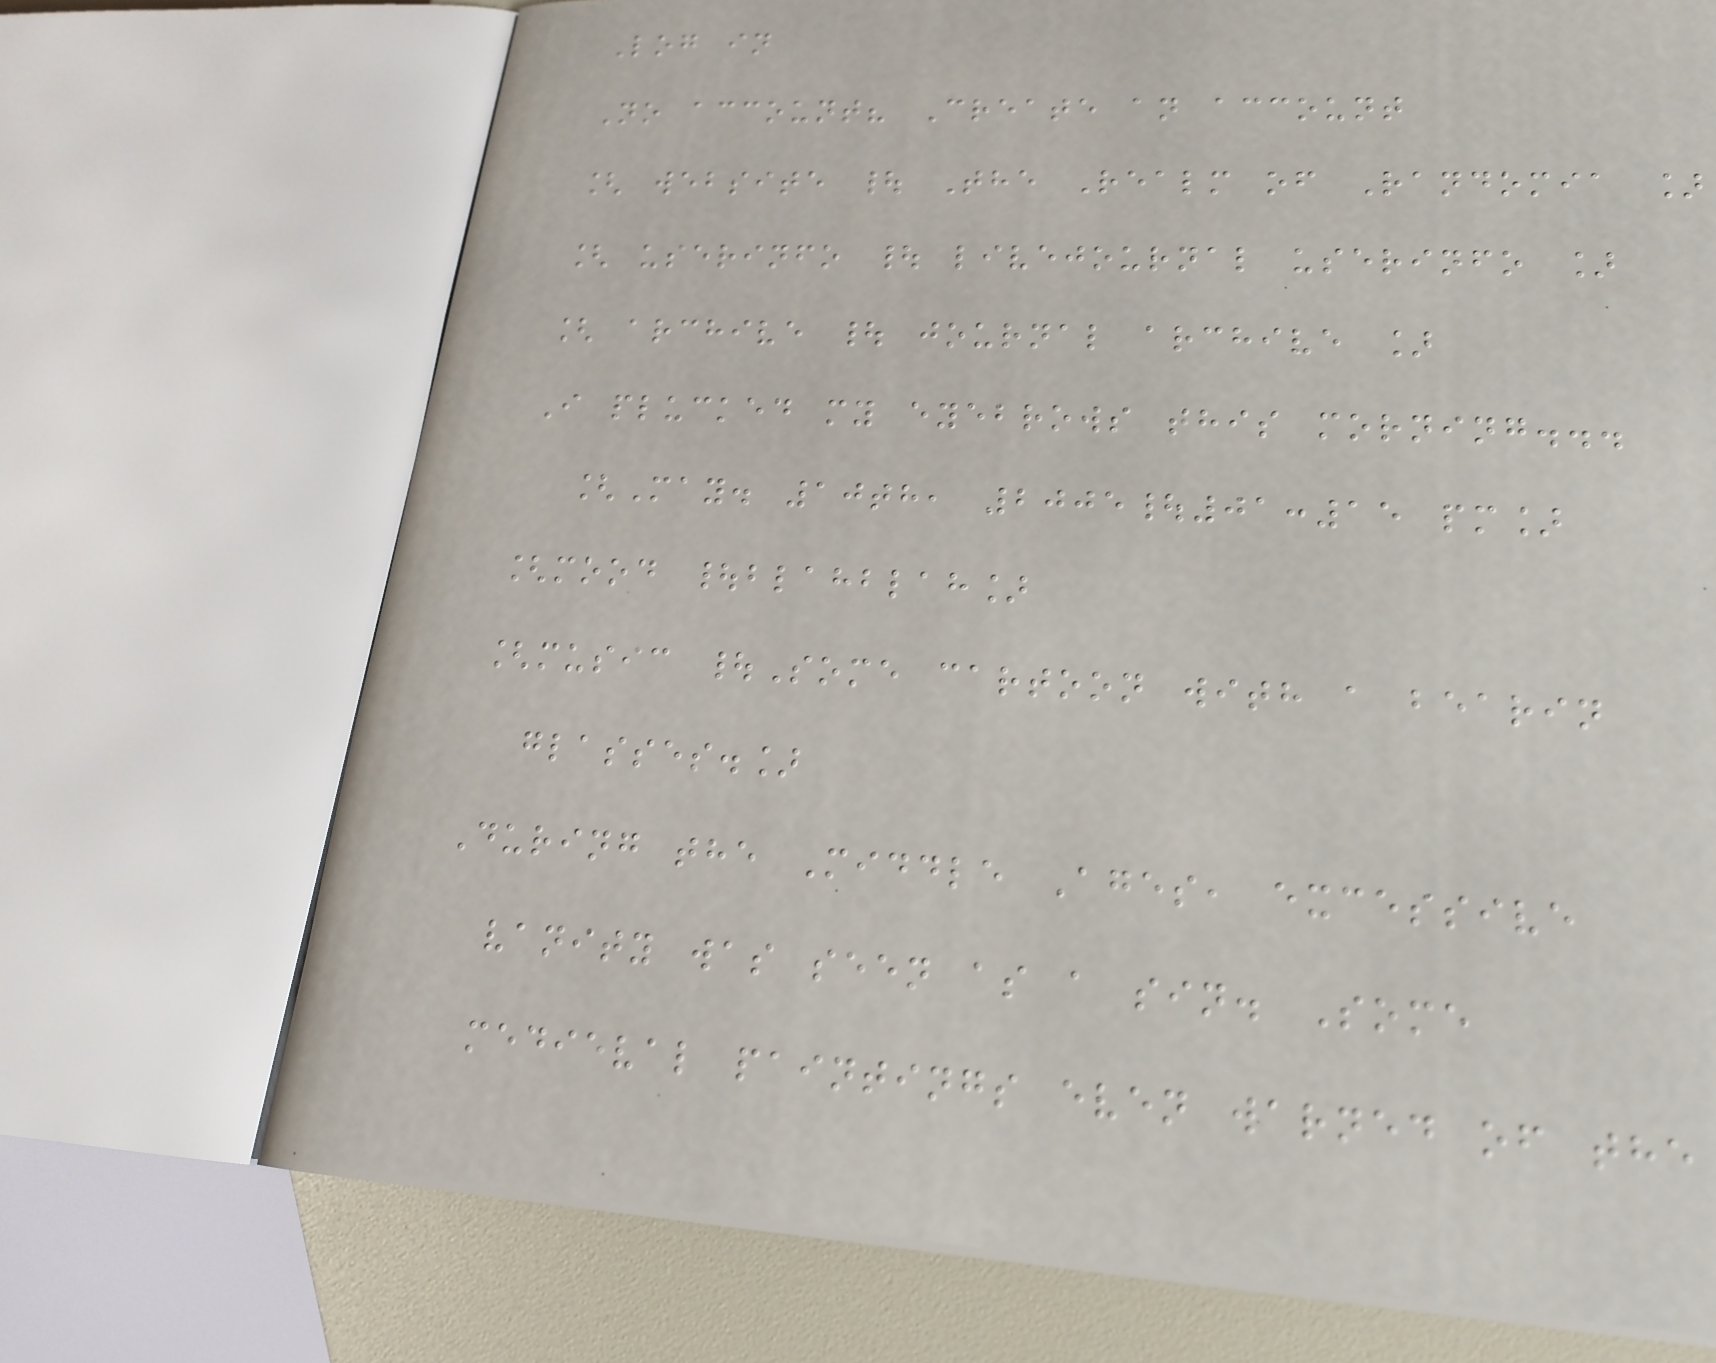Log in
No account? Create an account
[ website | The Realm of Randomia ]
[ userinfo | livejournal userinfo ]
[ archive | journal archive ]
I plucked my eyebrows this morning...
[May. 10th, 2005|01:15 pm]
[mood |blahblah]
[music |Some cartoon with a bearin
glasses.]
During the Middle Ages, excessive
vanity was seen as a sin. Some
medieval paintings even warned of the
